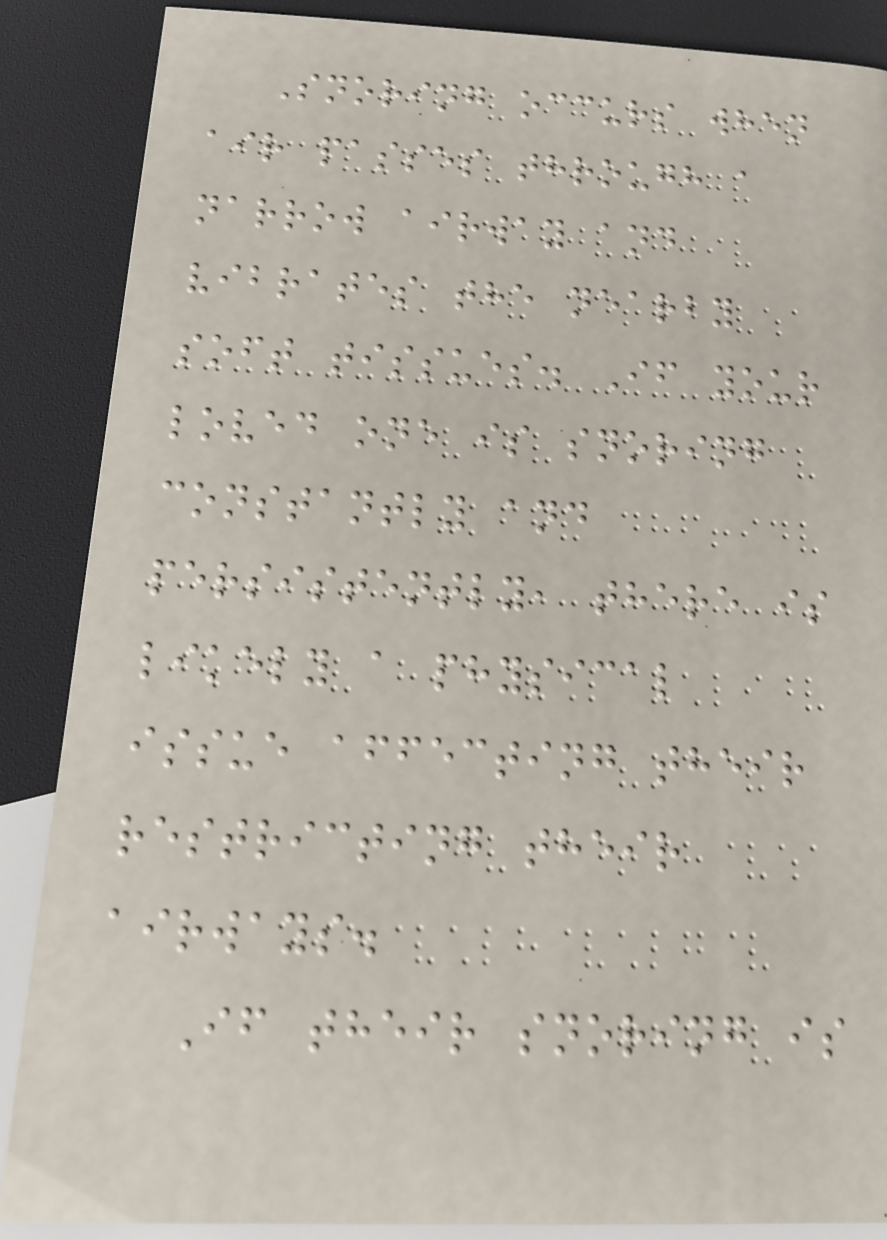Snoring occurs when
air passes through a
narrow airway and
vibrates the nearby
soft tissues. If your
loved one is snoring
constantly and
persistently, there is
likely a physical
issue affecting their
restricting their
airways.
If their snoring is
